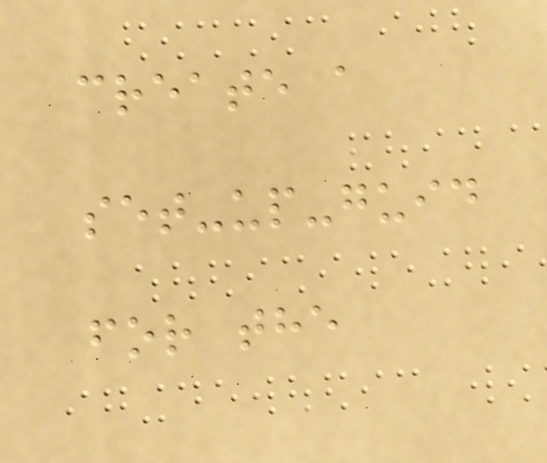create a
set-up-guid
for the
